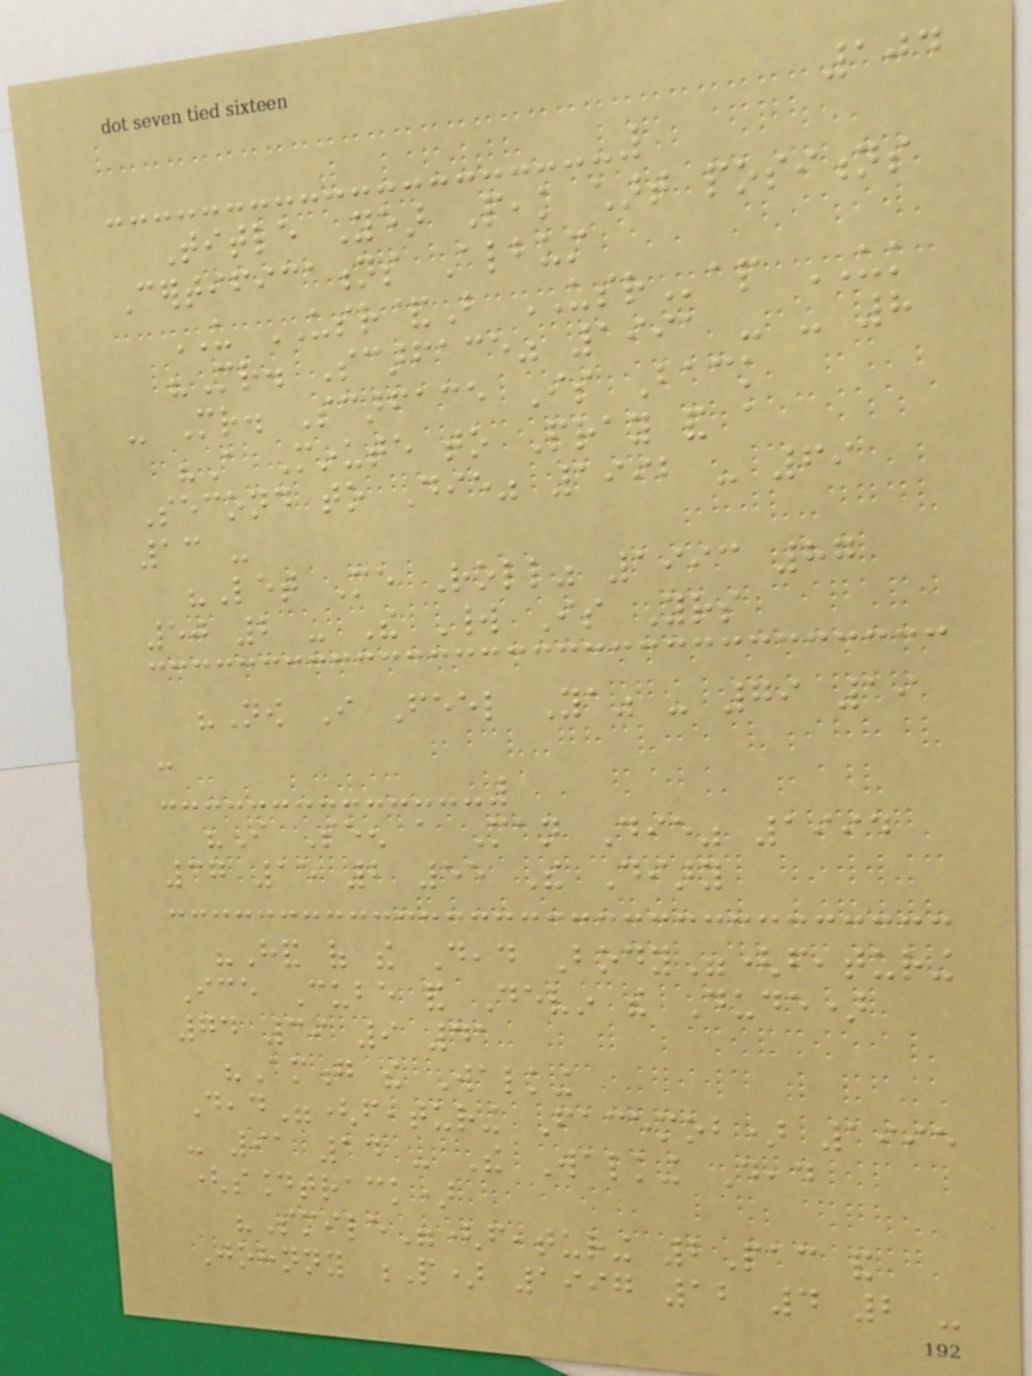104
Title Year Peak chart positions
Certifications Album
US USR&B USRap UK
"Mr. Scarface" 1991 - - 8
- Mr. Scarface Is Back
"A Minute to Pray and a
Second to Die" 1992 - 69
13 -
"Let Me Roll" 1993 87
50 2 - The World Is Yours
"Now I Feel Ya" - 79 19
-
"I Seen a Man Die" 1994
37 15 2 55 The Diary
"Hand of the Dead Body"(featuring
Ice Cube and Devin the Dude)
74 39 9 41
"Among the Walking
Dead"(featuring Facemob) 1995
- 91 14 - The Walking Dead
(soundtrack)
"Smile"(featuring 2Pac and
Johnny P) 1997 12 4 2 -
